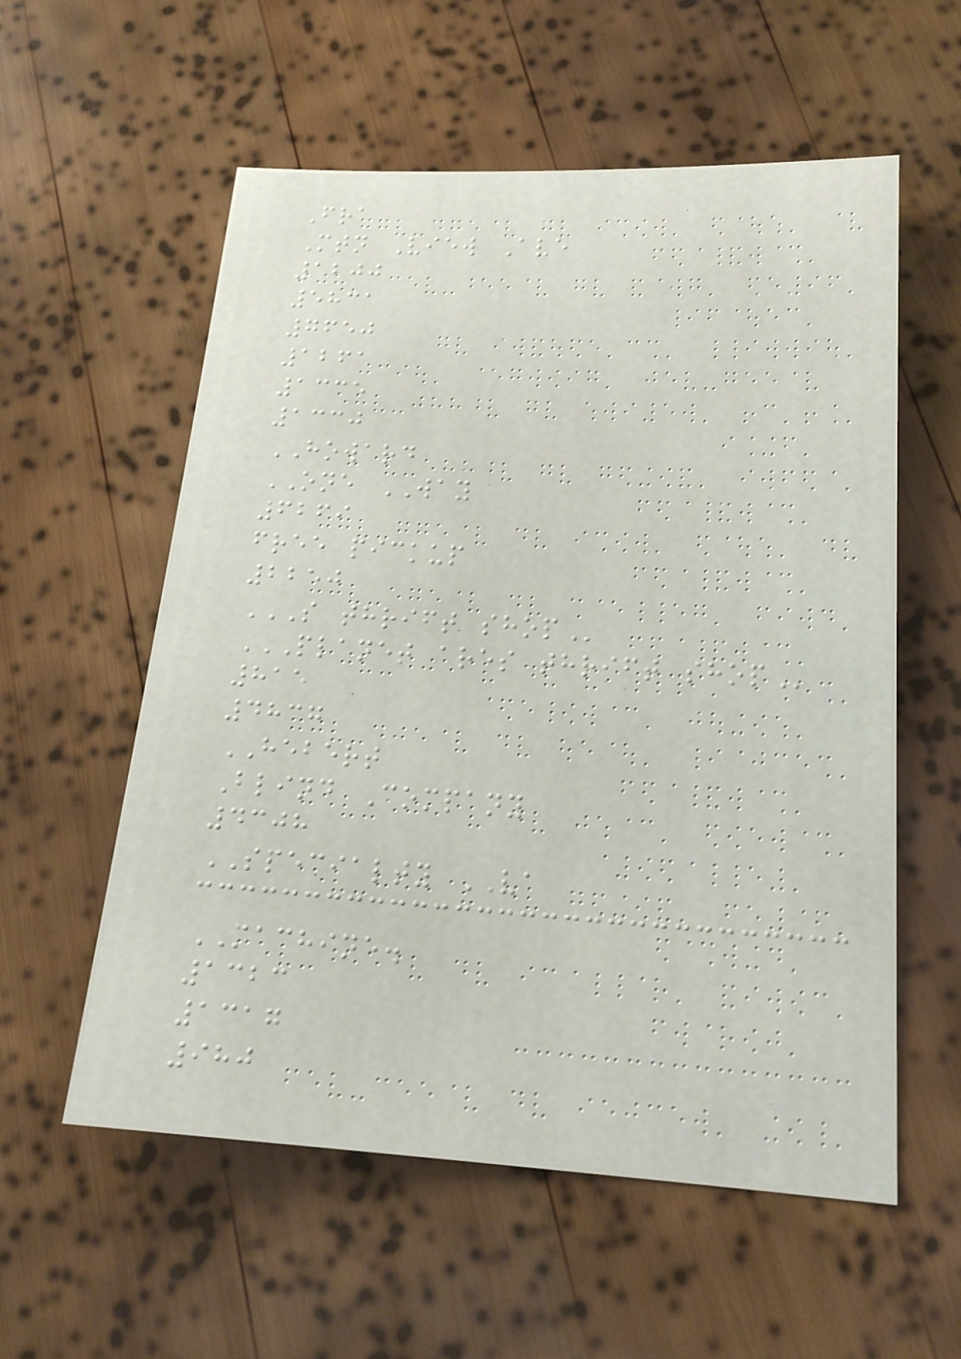Fra
Mtn View Ave
1200
5831
7650
1261
1335
1330
HOWARD
ONE WAY
6269
free pickup
2250
S THRIFT SHOP
PLANET ARES THRIFT SHOP
815
4837
HEBERT
Blind Company
4308
SPECIALTY VA
MACHINE.
1323
1317
980
